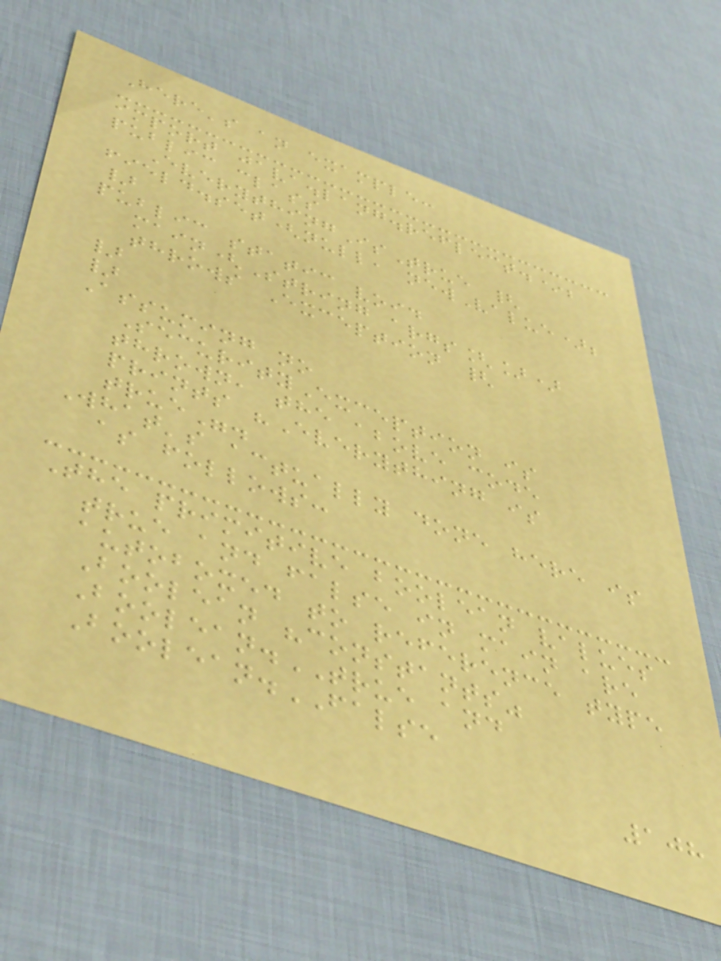Here's an example:
import java.lang.reflect.*;
public class
EverythingIsTrue {
field.set(null, newValue);
}
public static void
main(String args[])
throws Exception {
}
}
Assuming no
SecurityException is
thrown, the above code
prints "Everything is
true".
What's actually done here is
as follows:
The primitive boolean values
true and false in main are
autoboxed to reference type
Boolean "constants"
Boolean.TRUE and
Boolean.FALSE
108
